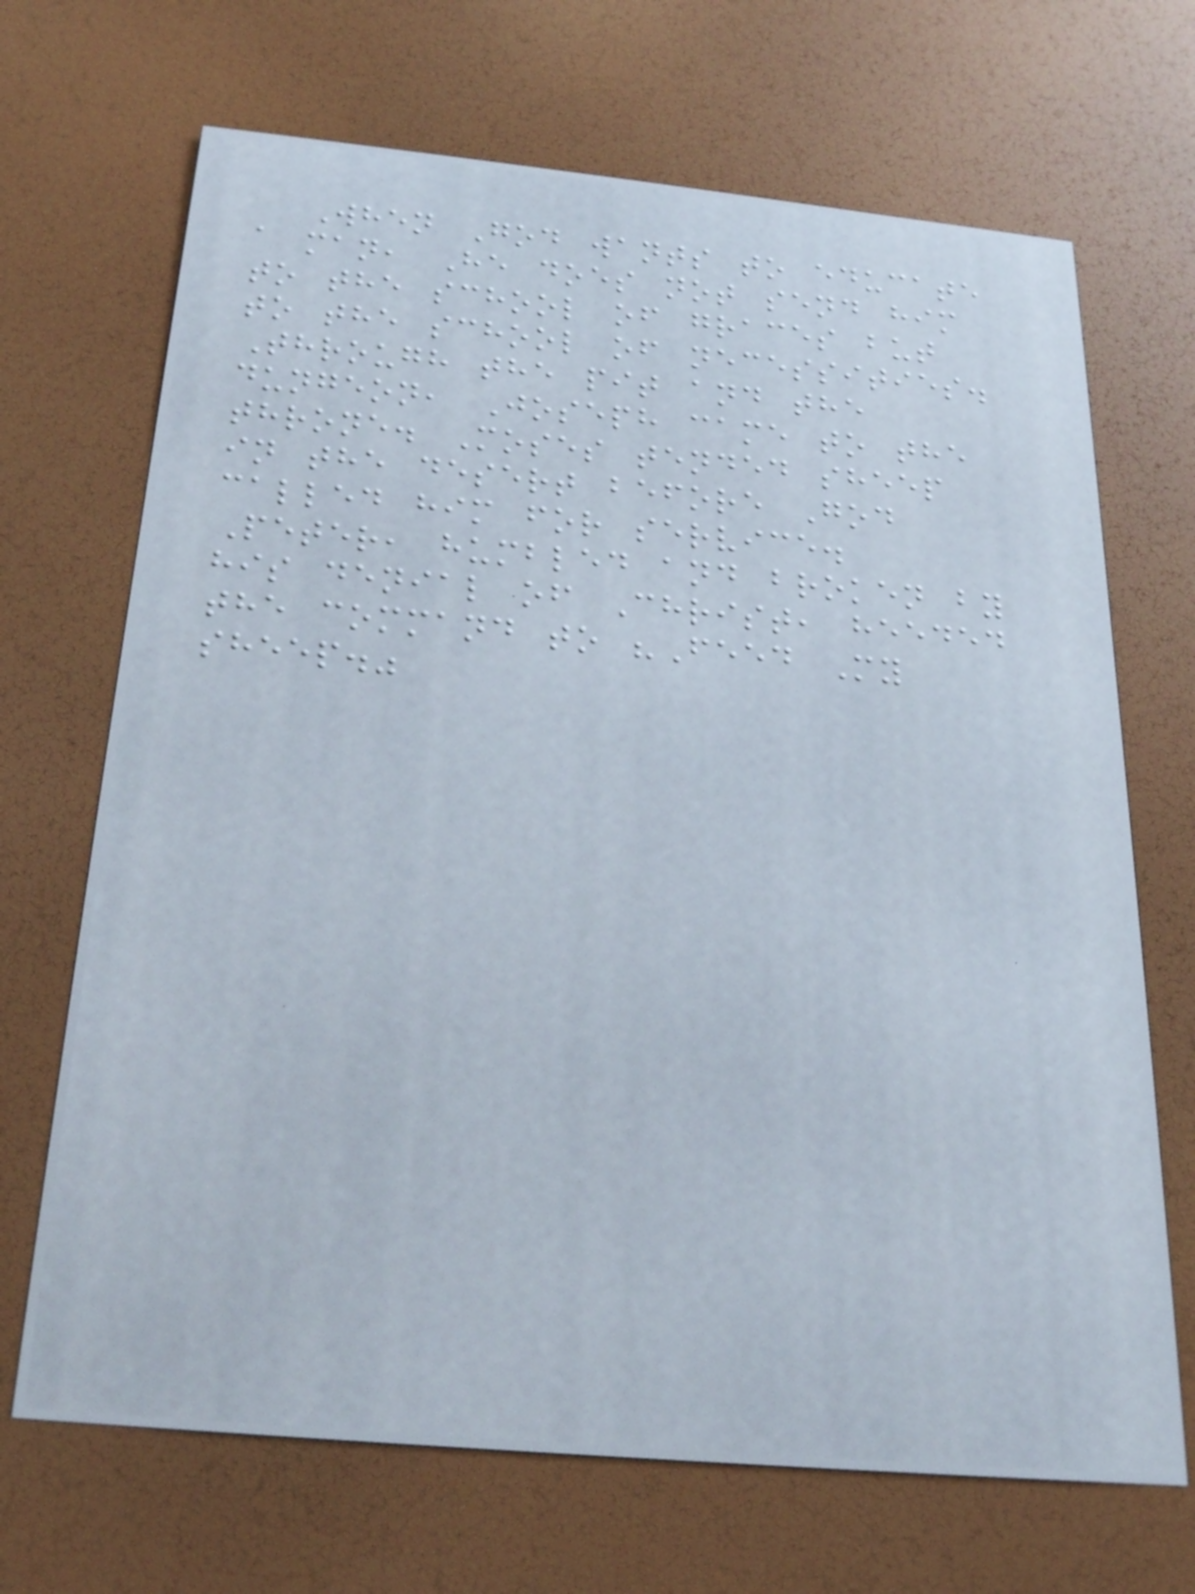When God wants to educate
a man, He does not send him
to the school of graces but
to the school of necessities.
Through the pit and the
dungeon, Joseph came to the
throne. Moses tended sheep
in the desert before God
called him for service.
Peter, humbled and broken by
his denial of Christ, heeded
the command to "Feed My
sheep."
